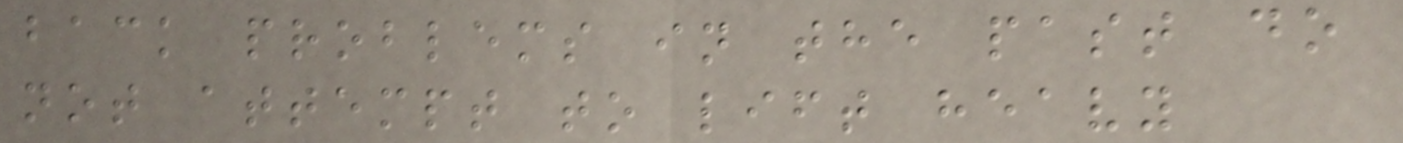back problems in the past do
not attempt to lift heavy
